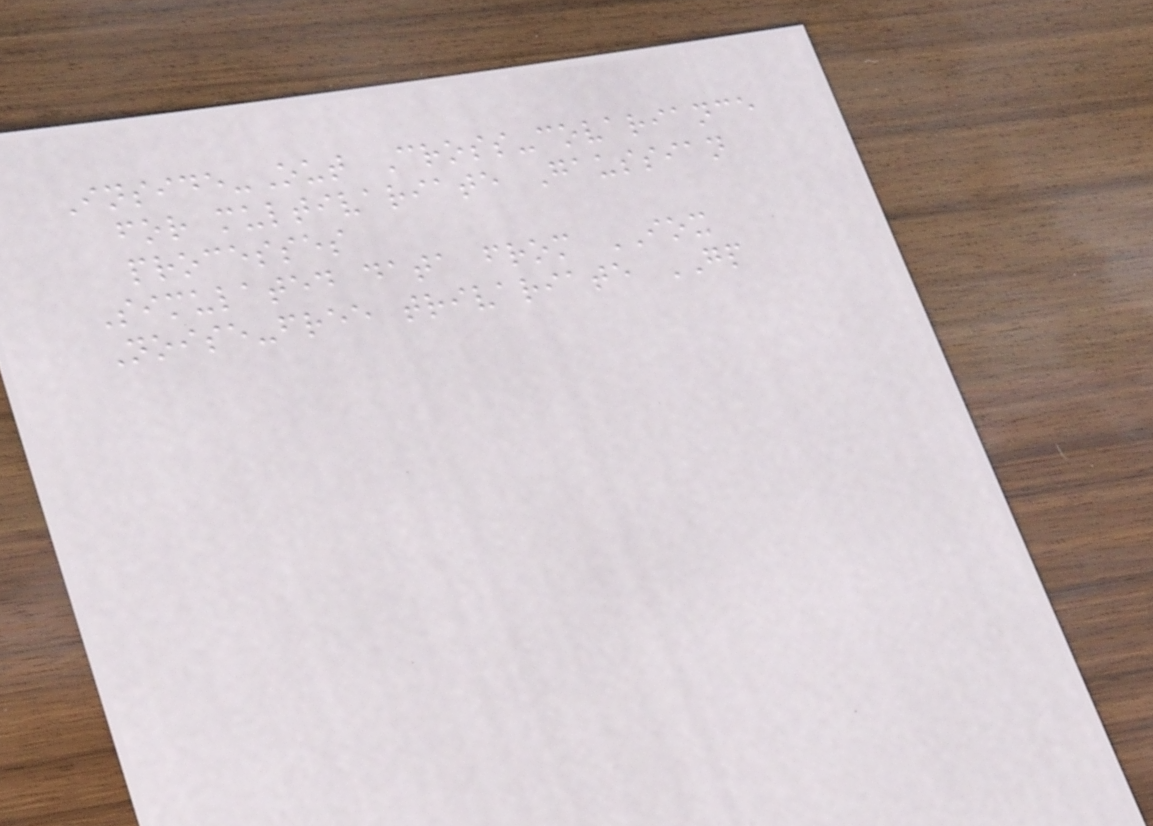Inside-Out Cross-covariance
for multivariate Gaussian
processes
Simulated data from IOX
Noise-free trivariate GP
